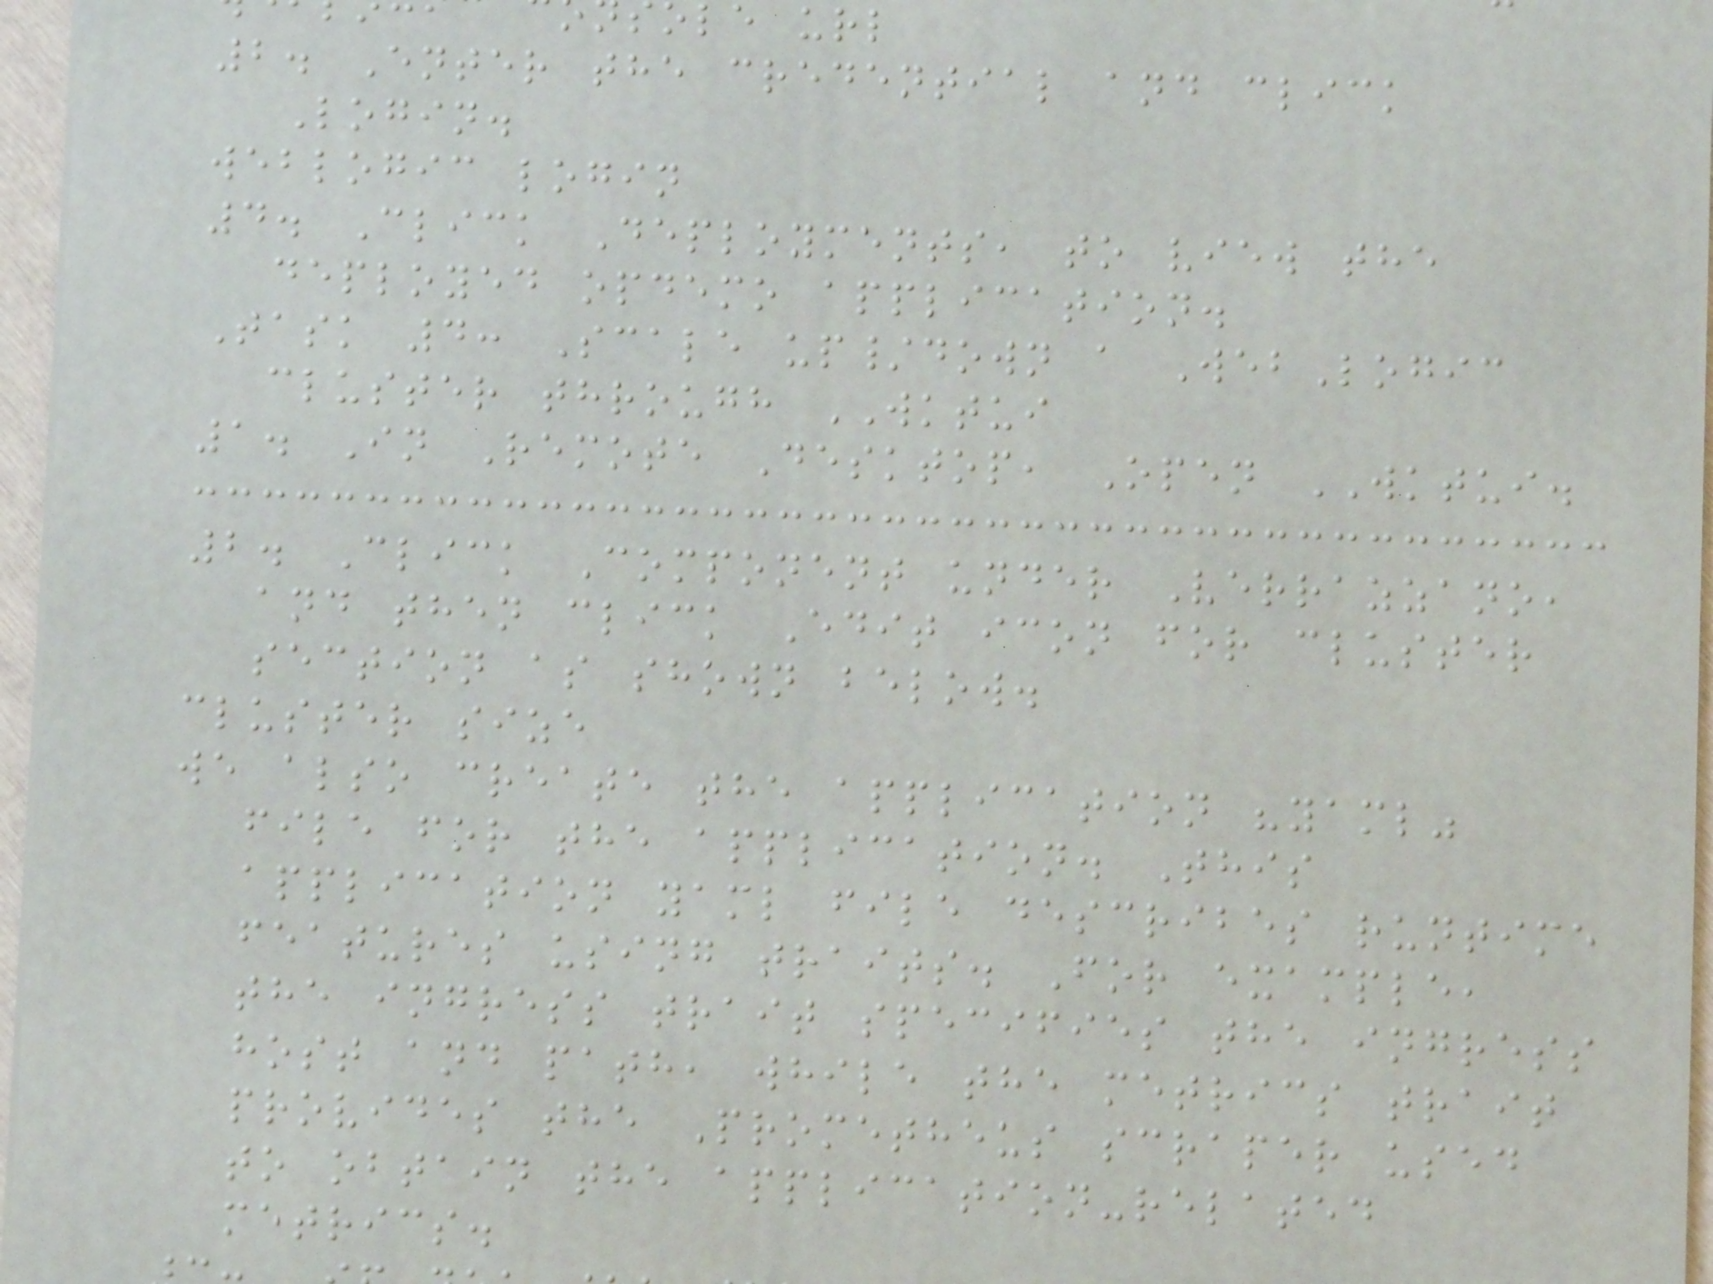le url
2. Enter the credential and click
Login.
weblogic login
4. Click Deployments, to view the
deployed opdemo application.
Task 4: Scale up/down a WebLogic
cluster through WKTUI
1. In Remote Desktop, Open WKTUI.
2. Click Component under Verrazzano,
and then click Edit icon for cluster
section as shown below.
cluster size
we also create the application "yaml"
file for the application. This
application yaml file describes runtime
features using traits. For example,
the ingress trait specifies the ingress
host and path, while the metrics trait
provides the Prometheus scraper used
to obtain the application-related
metrics.
